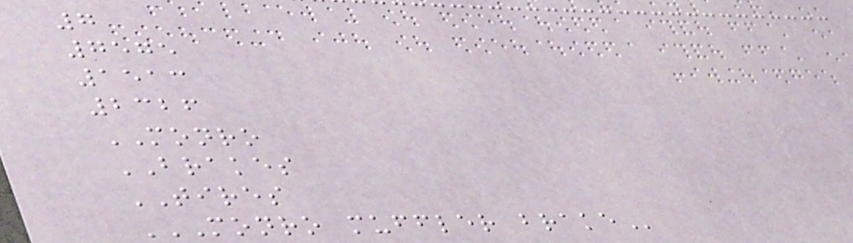7
7575
1513
2326
MONRO
BRAKES
TIRES
MONRO MUFFLER BRAKE
